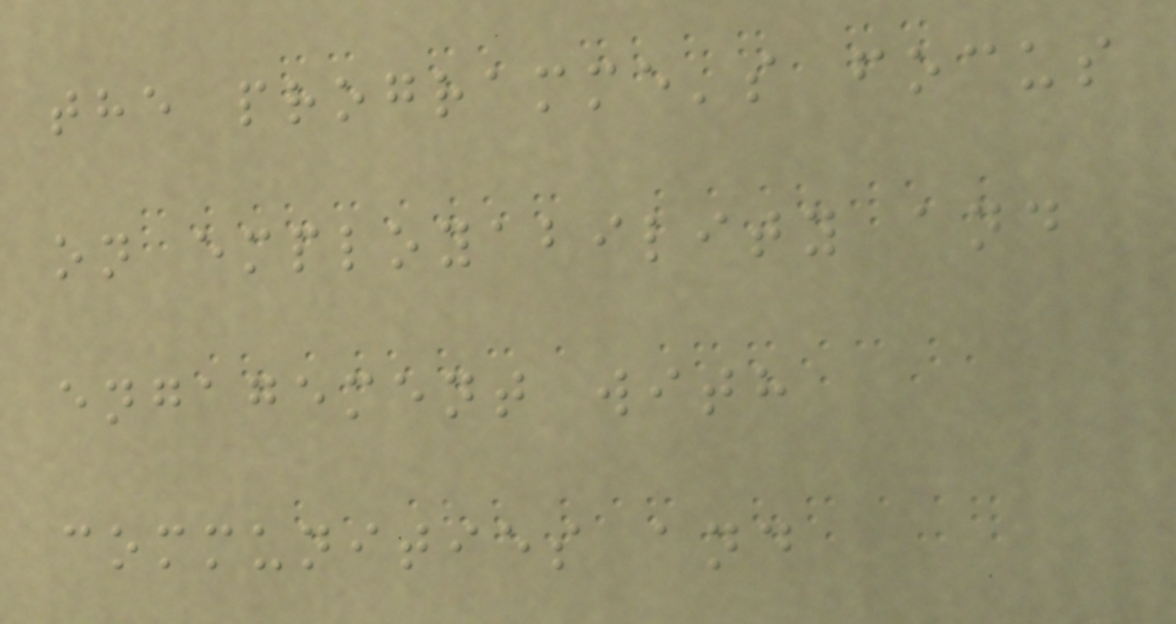the programme's focus
on employability and
engagement with
communities and
